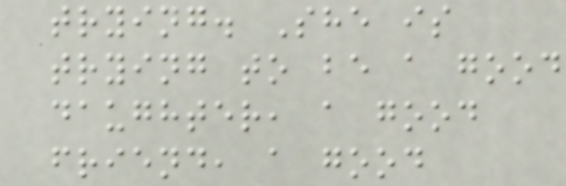trying. She is
trying to be a good
daughter, a good
friend, a good
